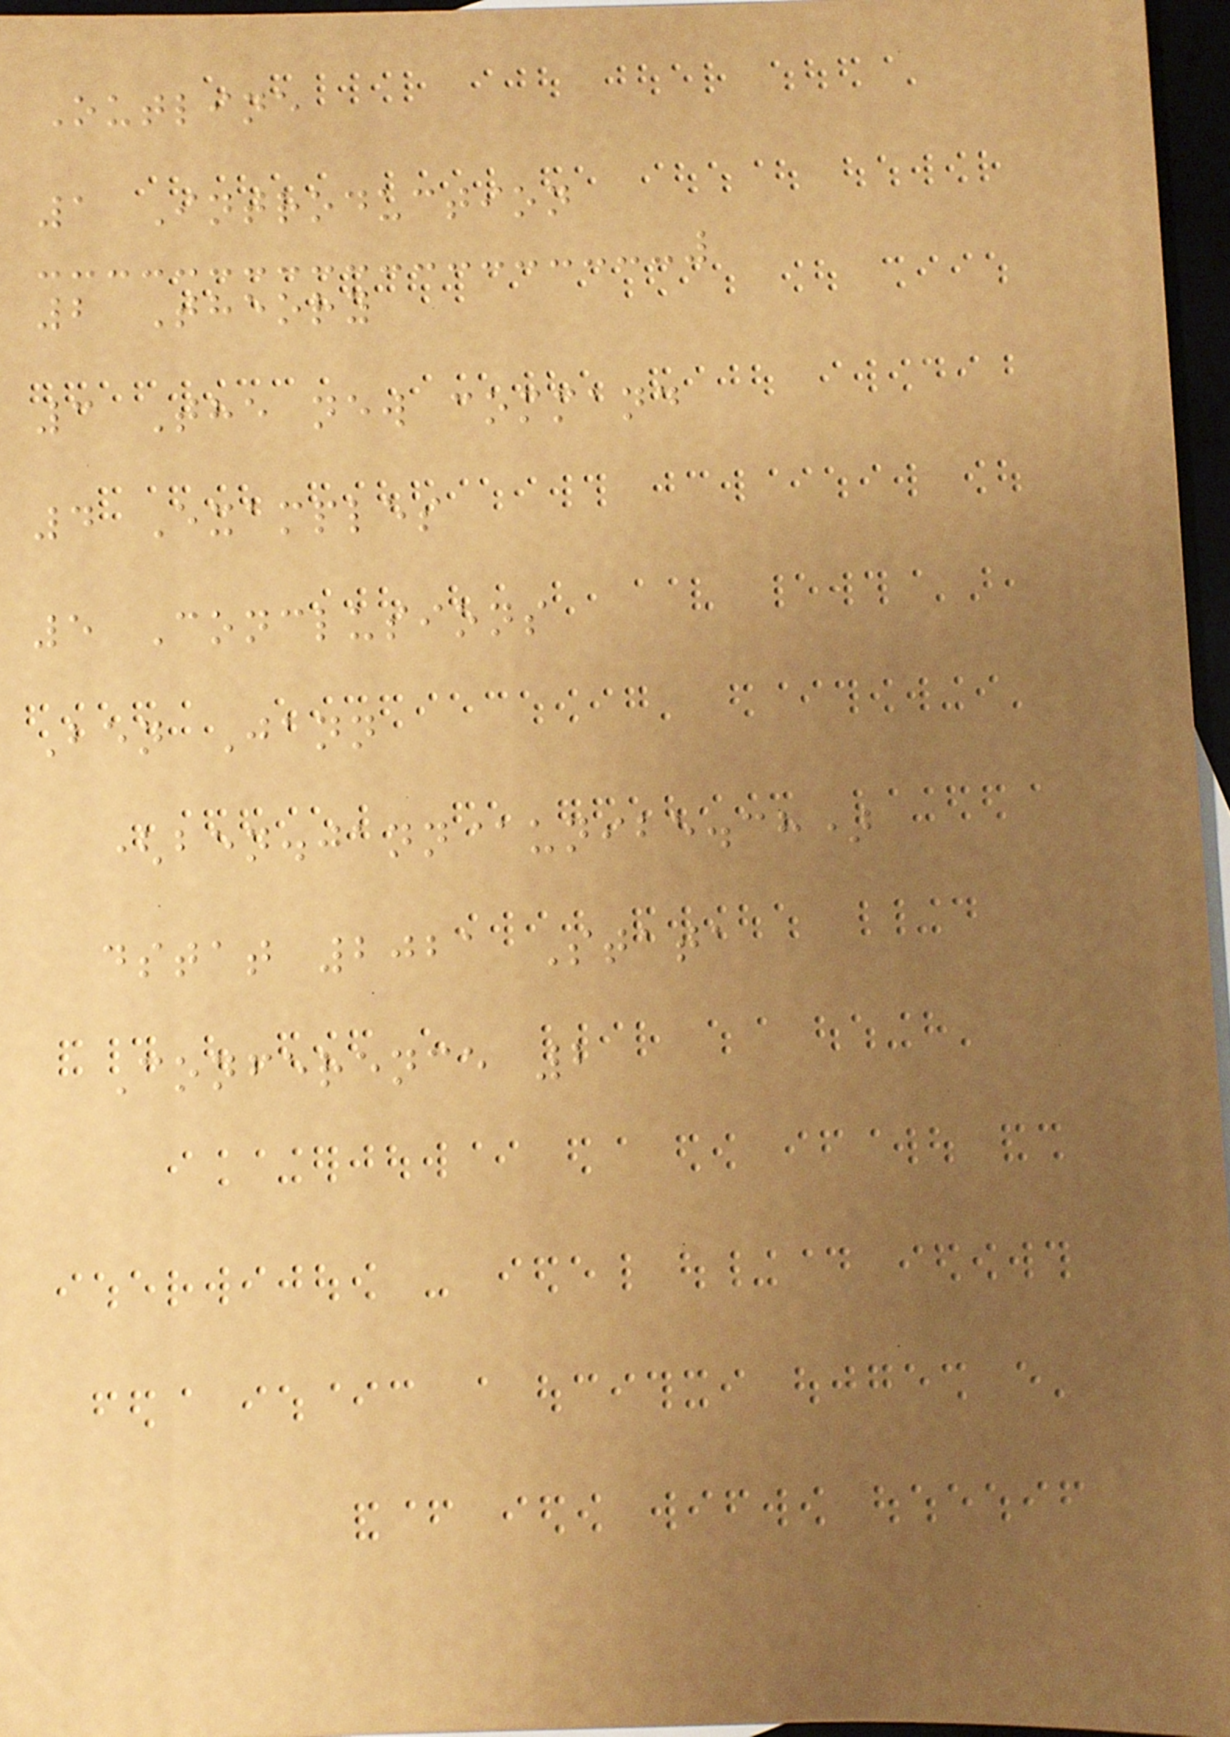Outline
1 Introduction
2 Theory
3 The new command
4 Examples
5 Conclusions
Ben Jann
(ben.jann@unibe.ch)
dstat 2021 Stata
Conference 2
